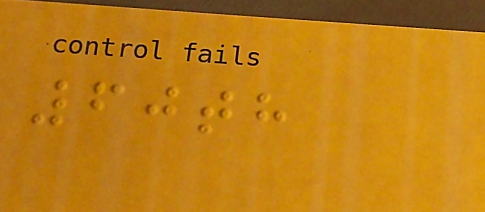60th
